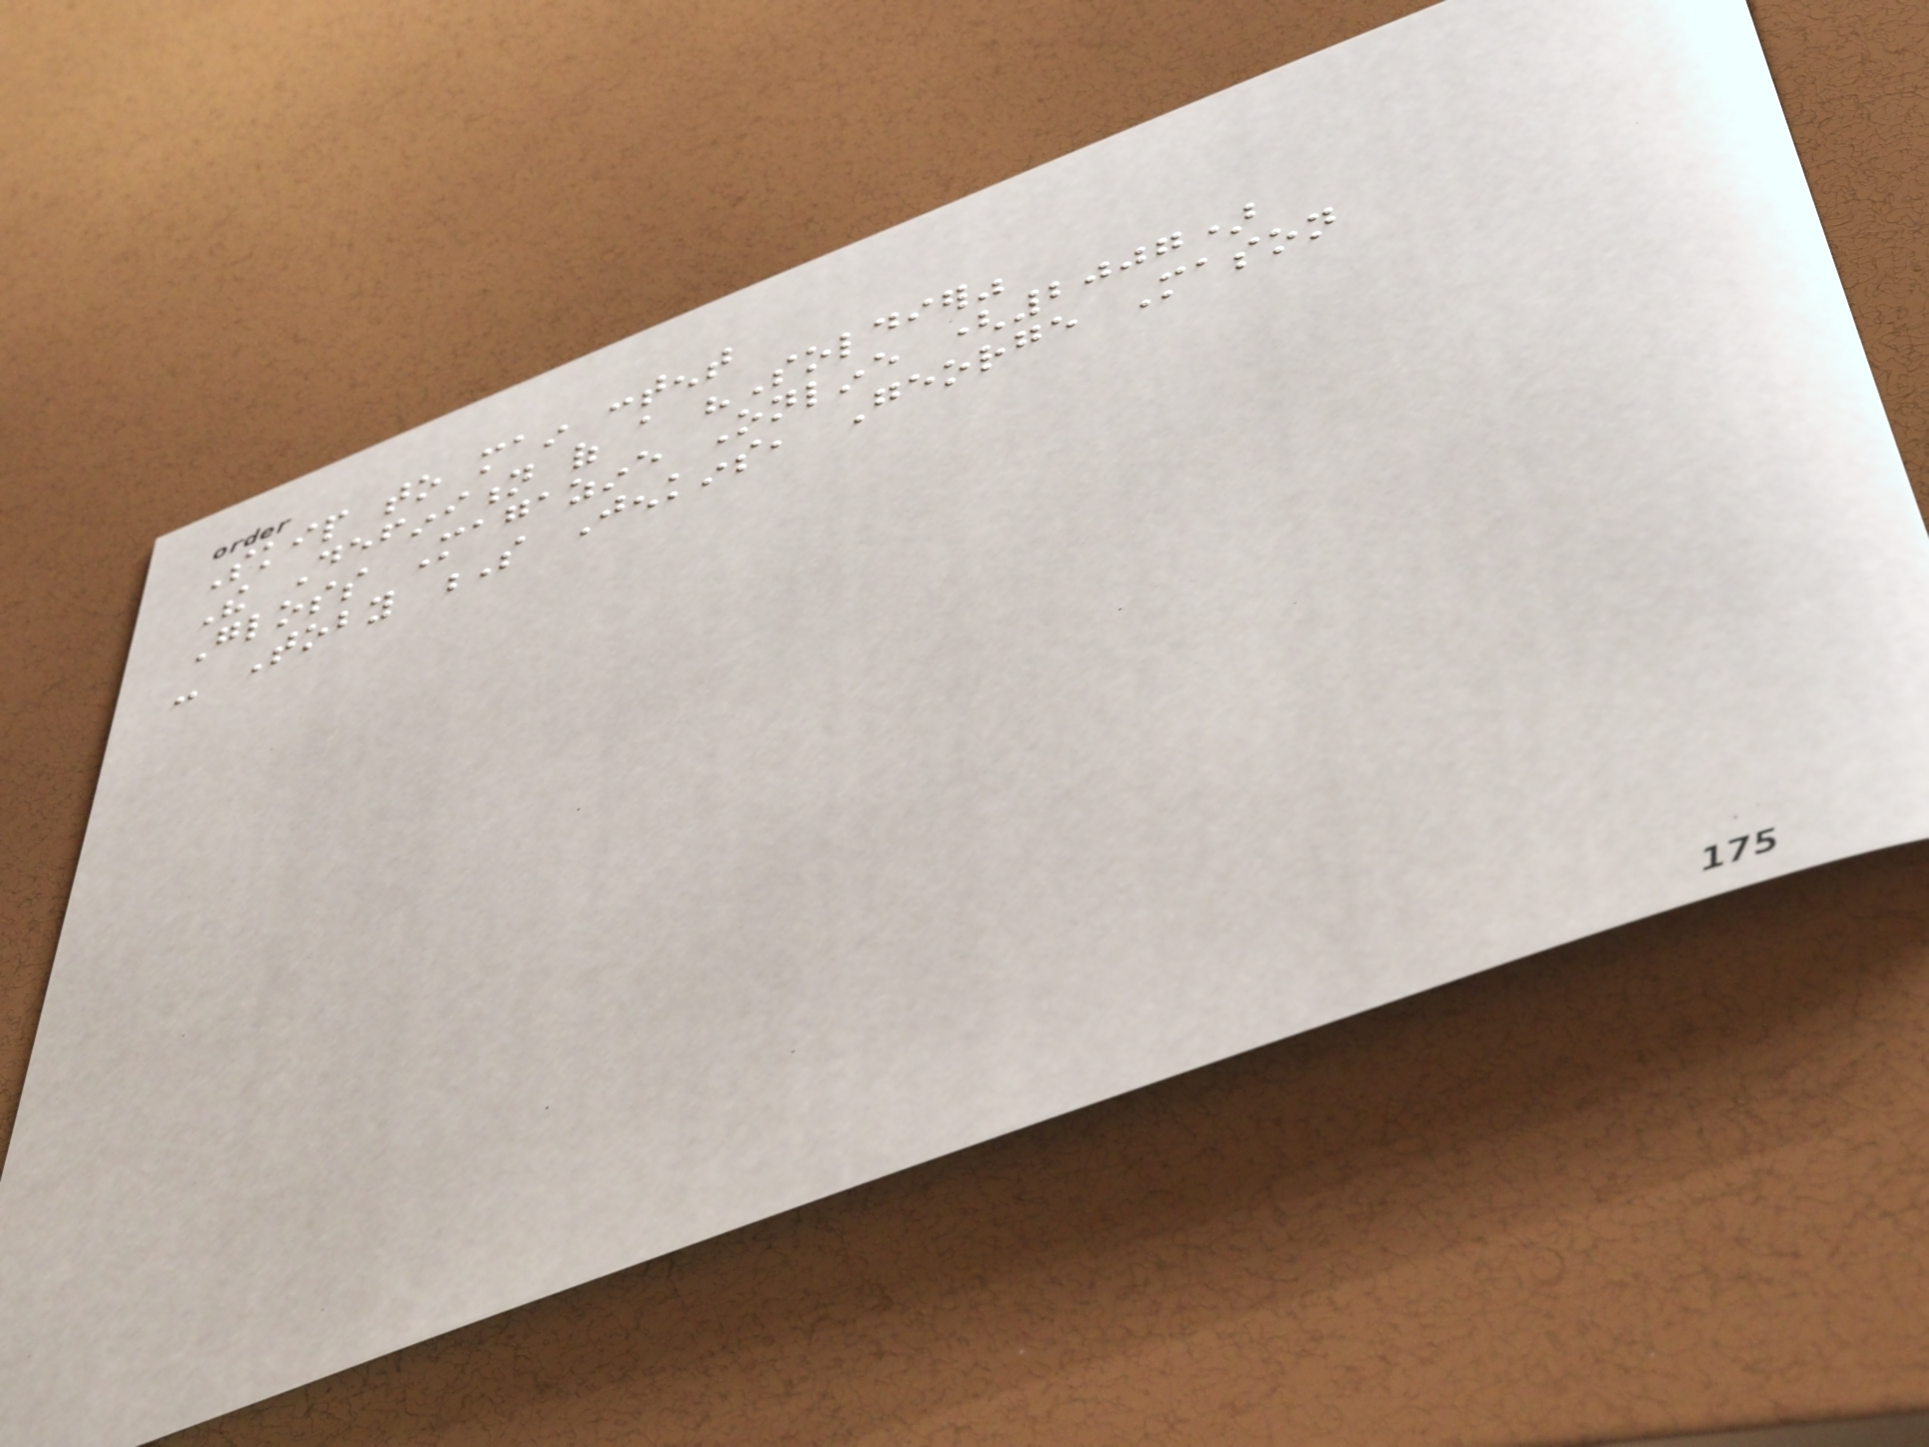Skip to main content
The Definition of a "Soldier"
Gloss Magazine Online (2007)
- Toby S Jenkins, George Mason
